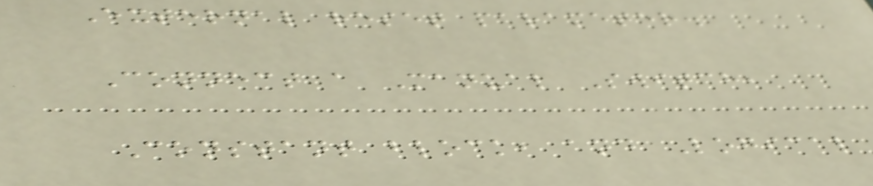External reset parameter.
Connect a Manual Switch,
Constant block, and Logical
